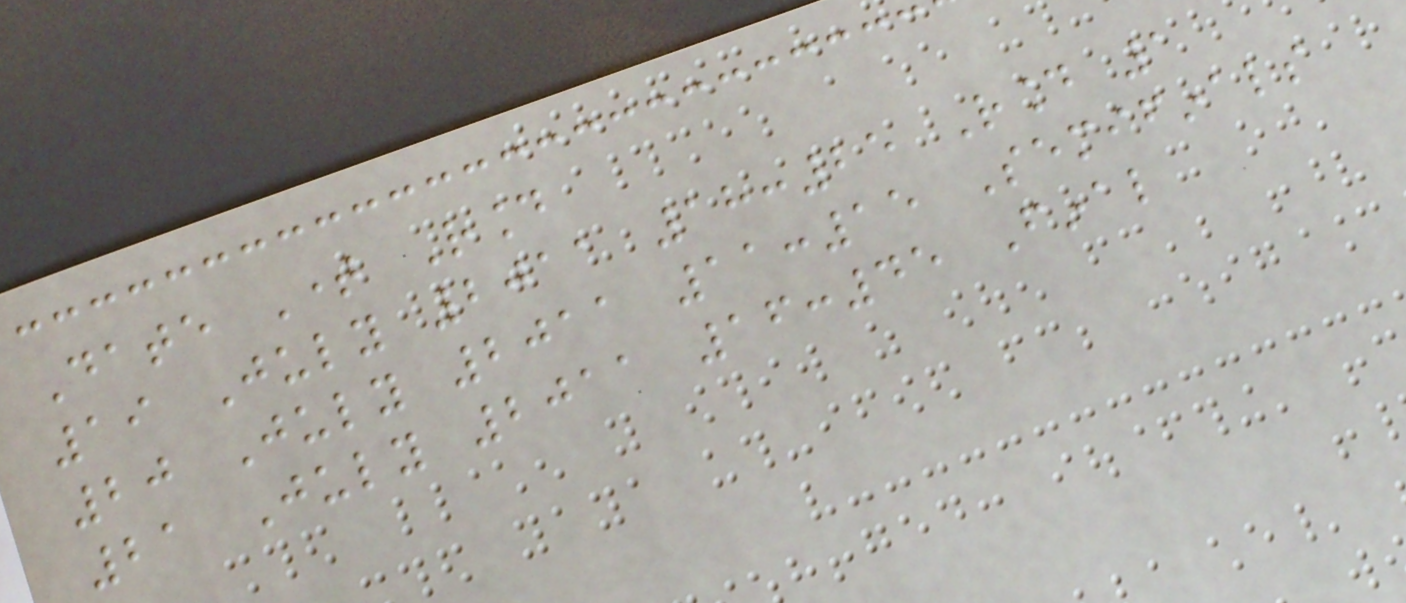Date Time Round
19 July 2011 18:25 Round 1
20 July 2011 11:15 Semifinals
21 July 2011 16:45 Final
